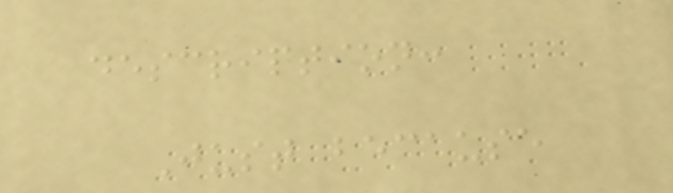description:
Just because
